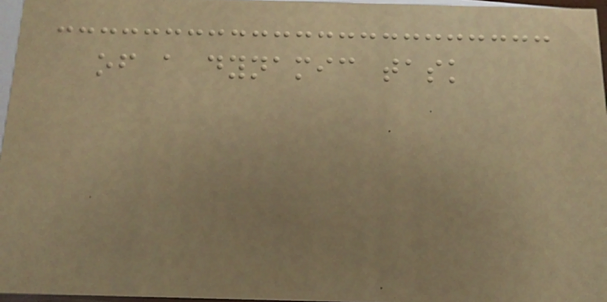of a dynamic task
